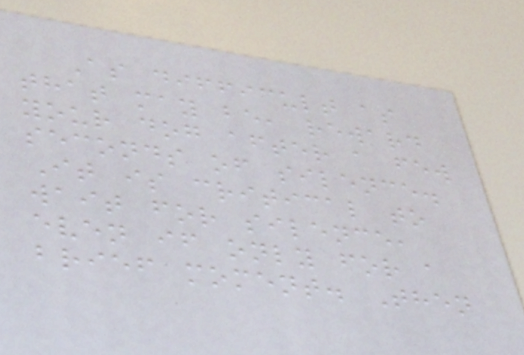As difficult as
that may be, reward
your dog after a few
seconds of silence.
It is critical to
wait for silence,
even if only for a
brief moment. Then
